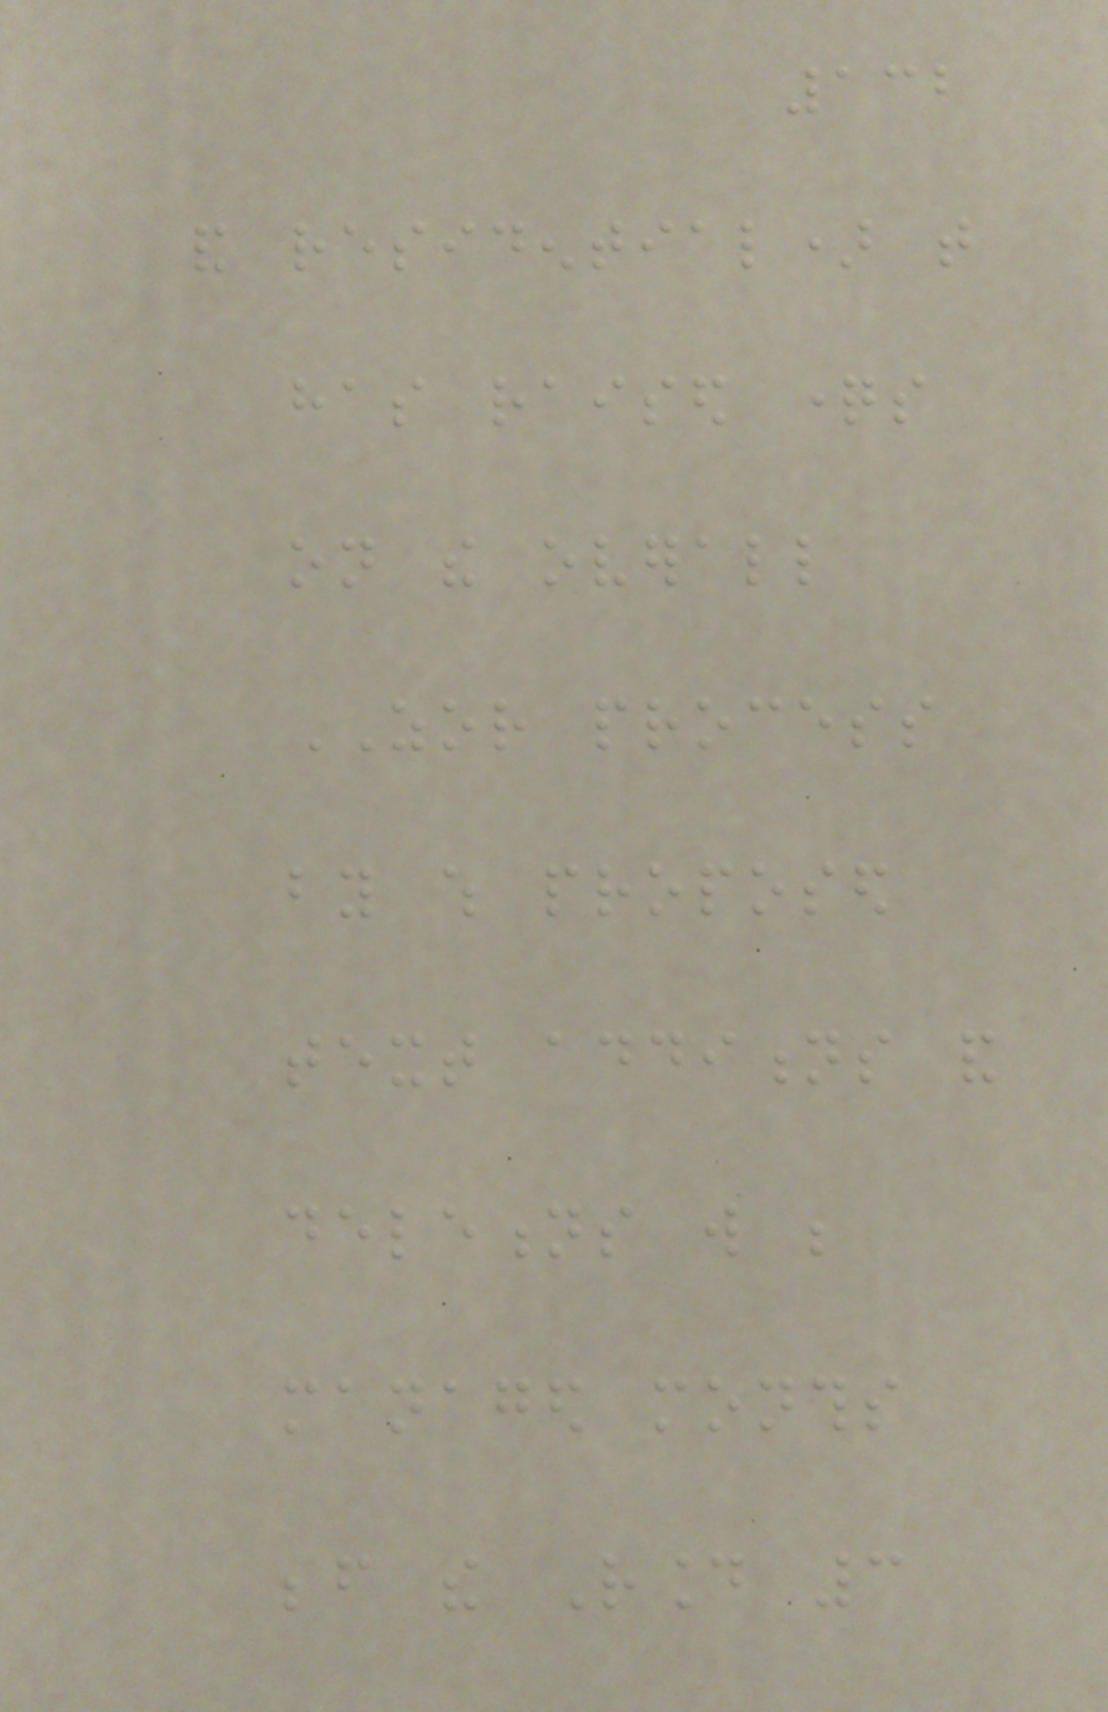132
and residential) that
has raised questions
on the overall
ZOR process
by which proposed
text additions and
deletions will be
managed months
before the Round 3
